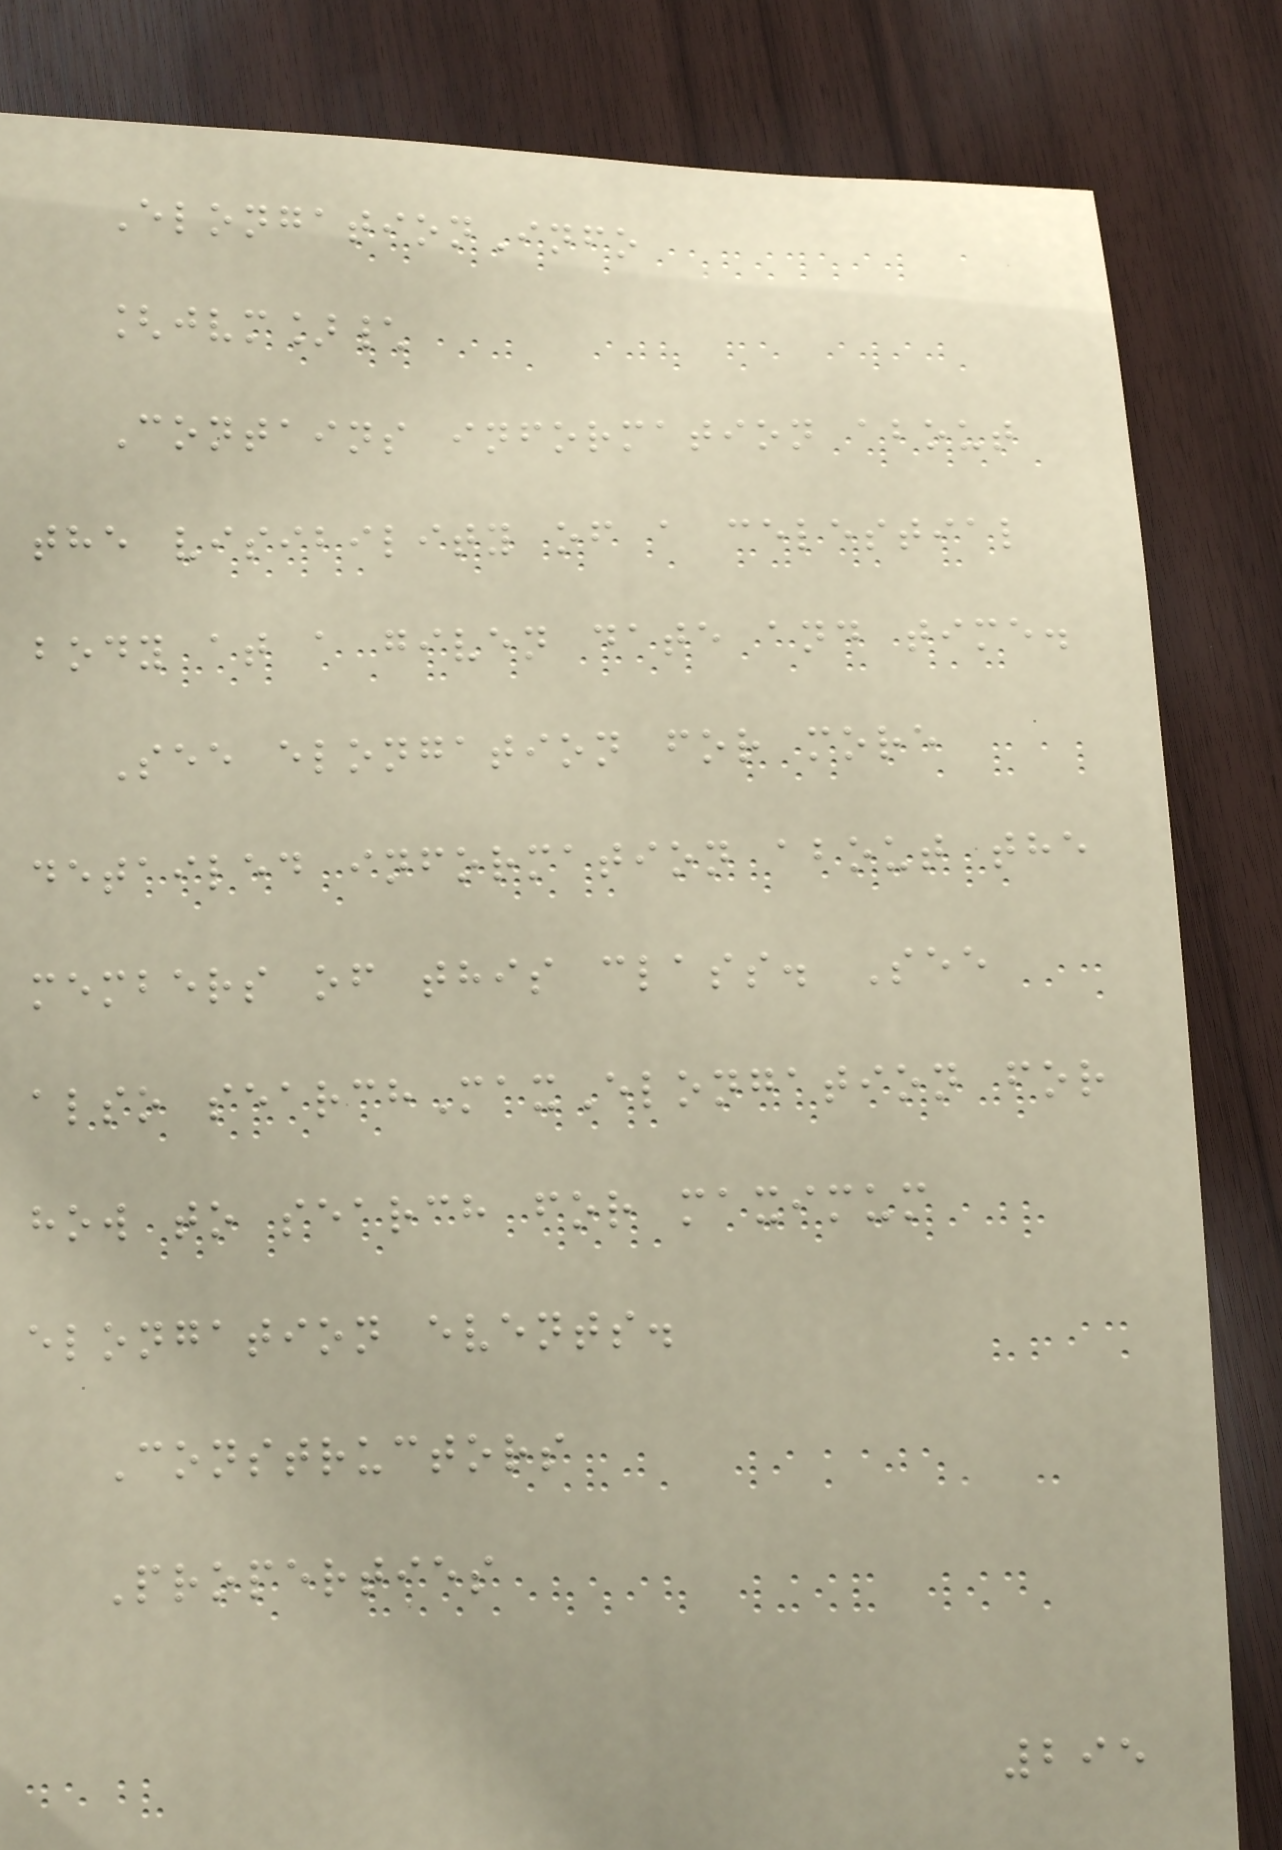ElongationInfo
[jvm]\
Contains information about
the visibility of a celestial
body at a given date and time.
See elongation for more
detailed information about the
members of this class. See
also searchMaxElongation for
how to search for maximum
elongation events.
Constructors
Properties
295
